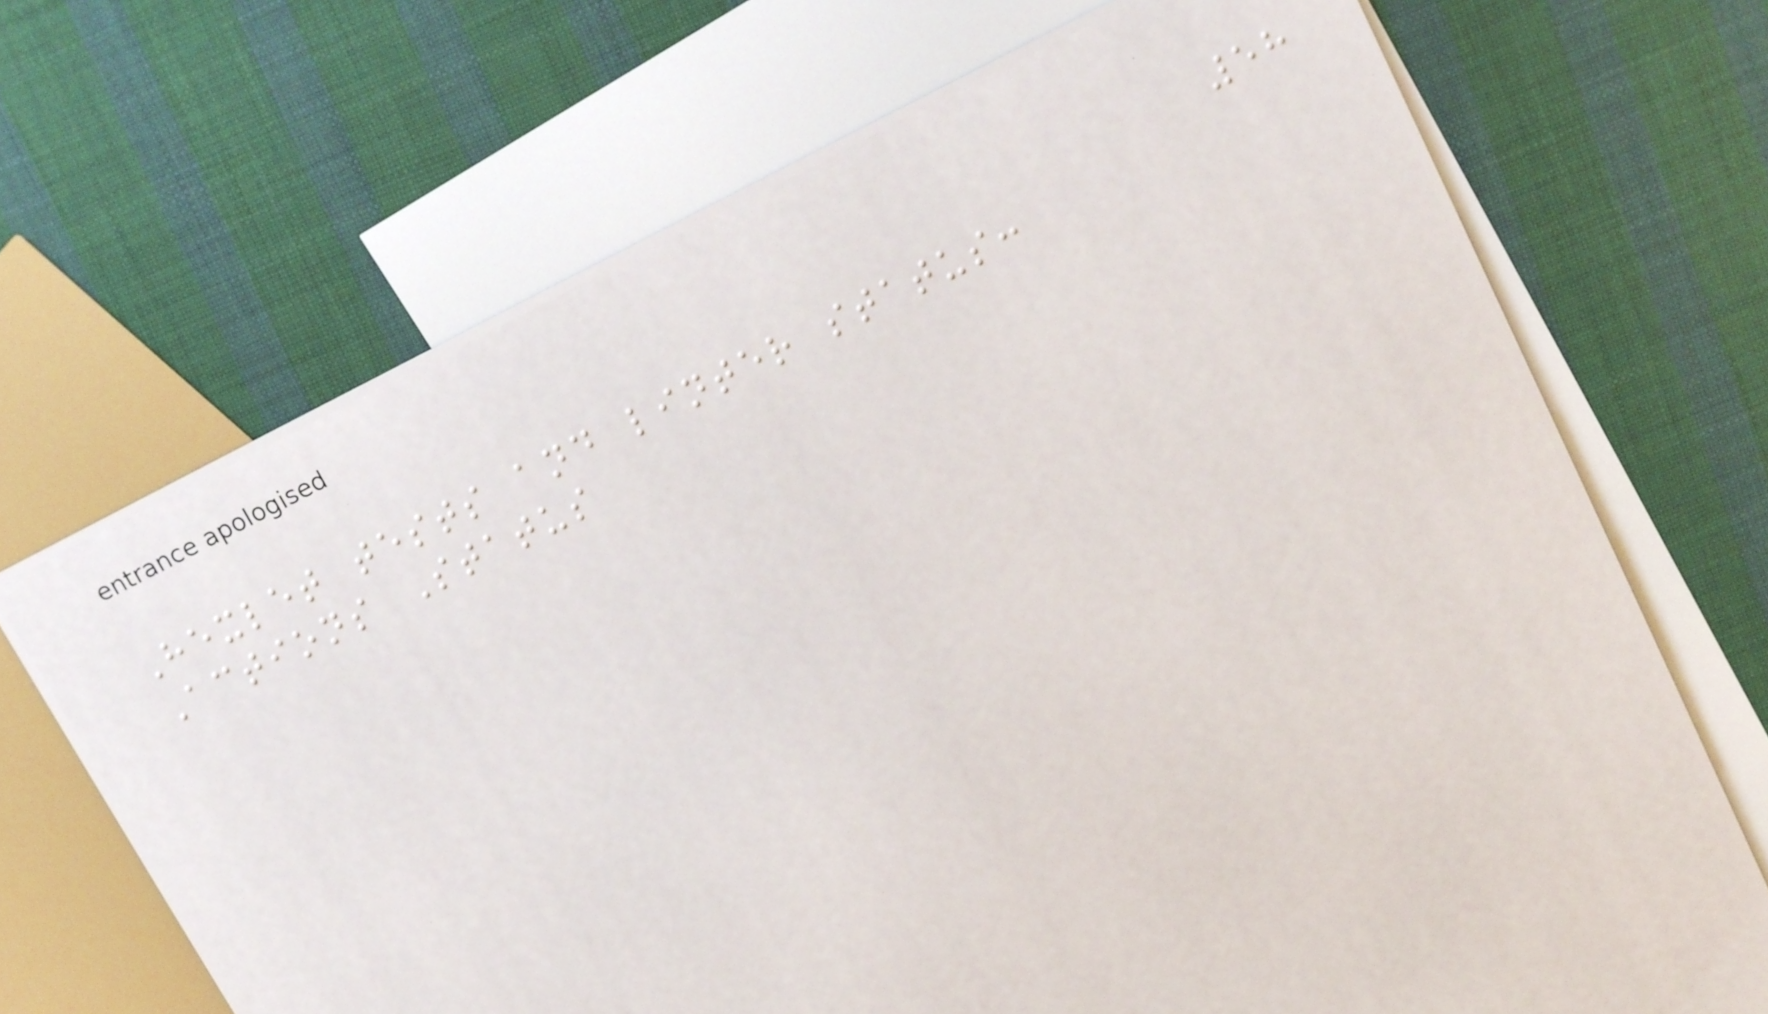58
Hexlet tests and linter status:
Actions Status
